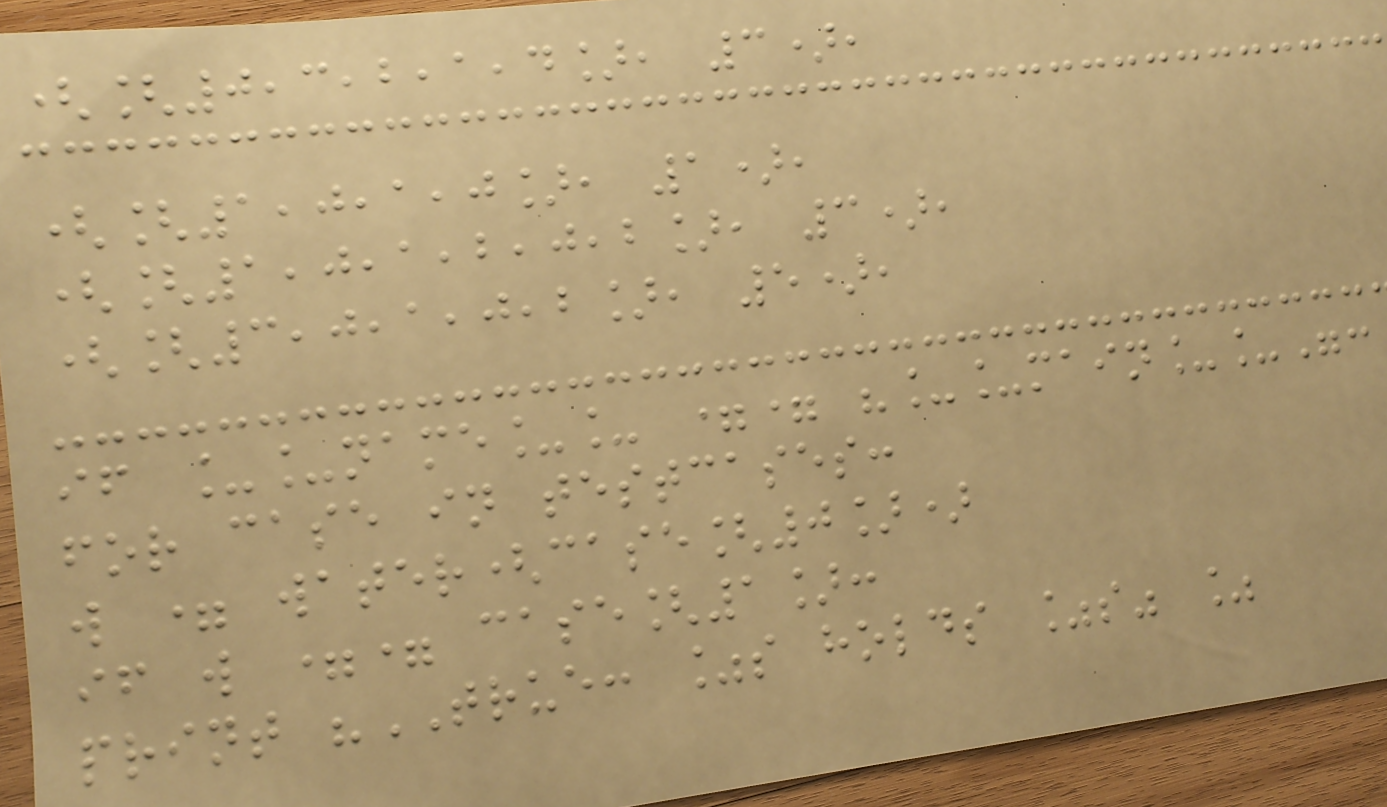([0,3,2,1,4], 3),
([1,0,1,0], 1),
([1,0,1,2,0,2], 3),
([3,0,1,0,2], 5),
if __name__ == "__main__":
for case in testcases:
w = water(case[0])
if w == case[1]:
print "TRUE: %s holds %s" %
